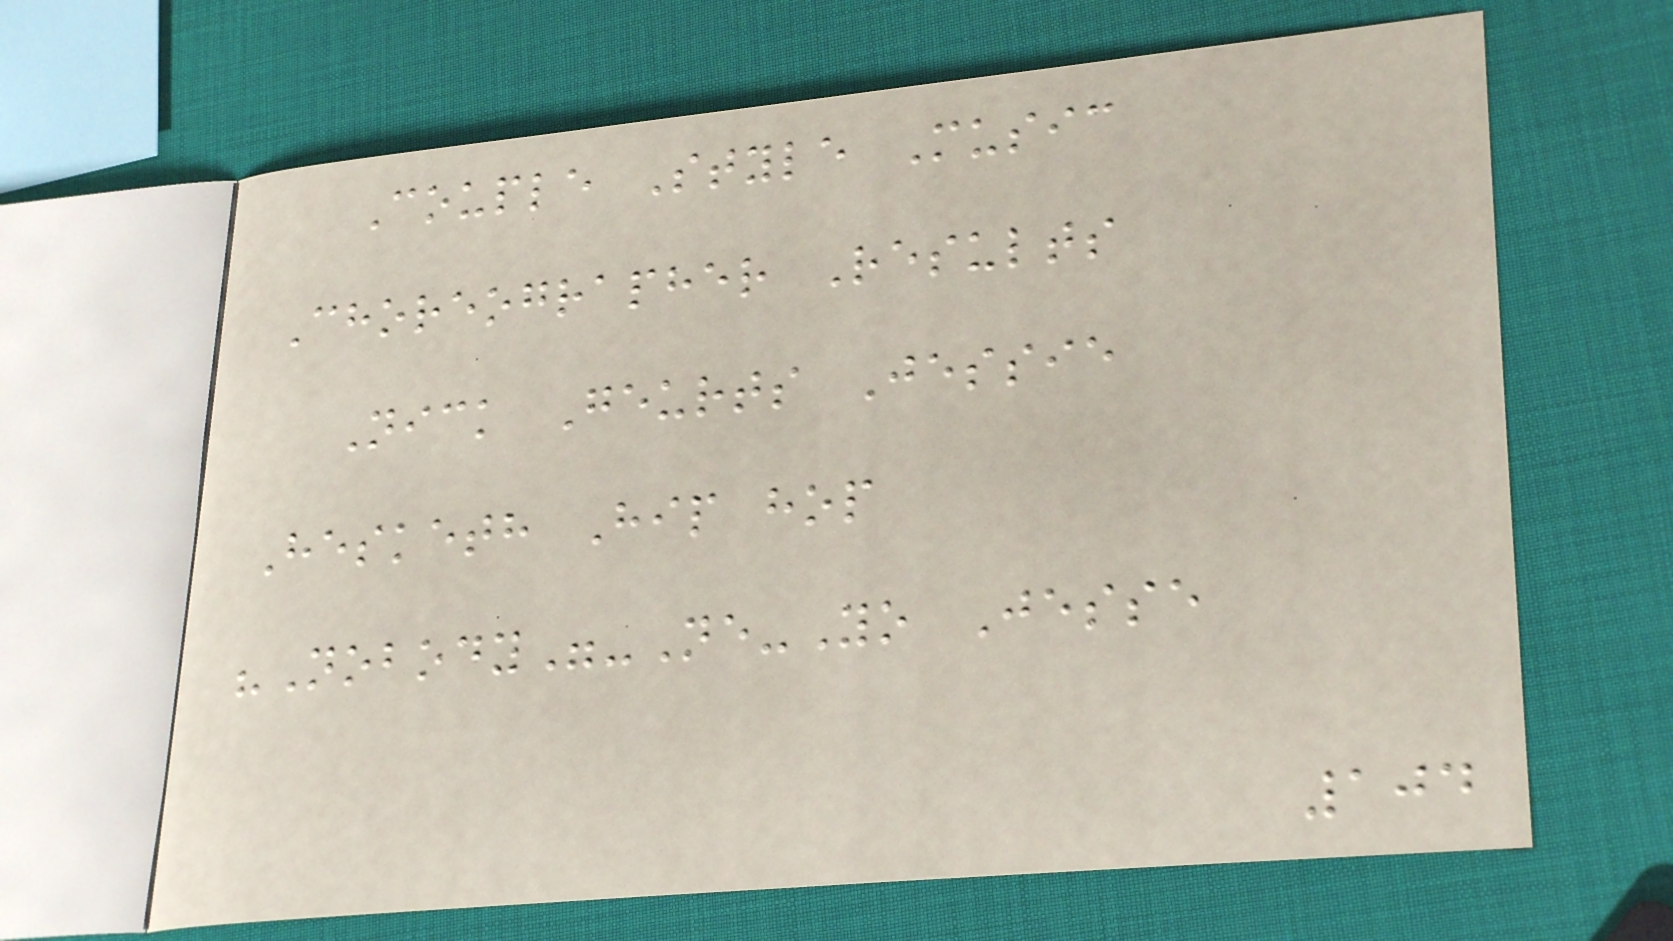Couple Style Music
Choreographer Results
Nick Geurts Jessie
Hesketh Hip hop
"Nobody"-Ne-Yo Jesse
104
